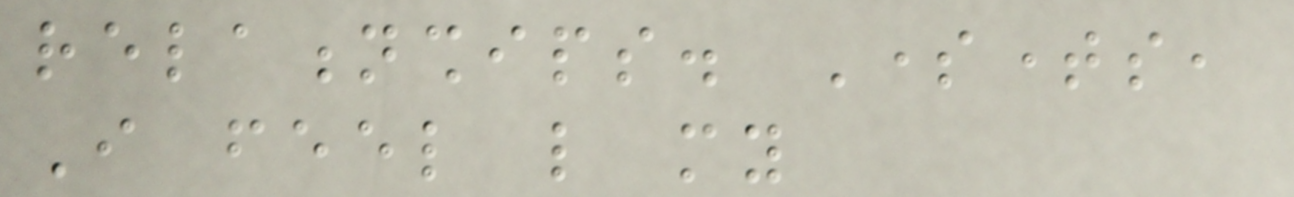relationships. Sometimes,
I feel like my
